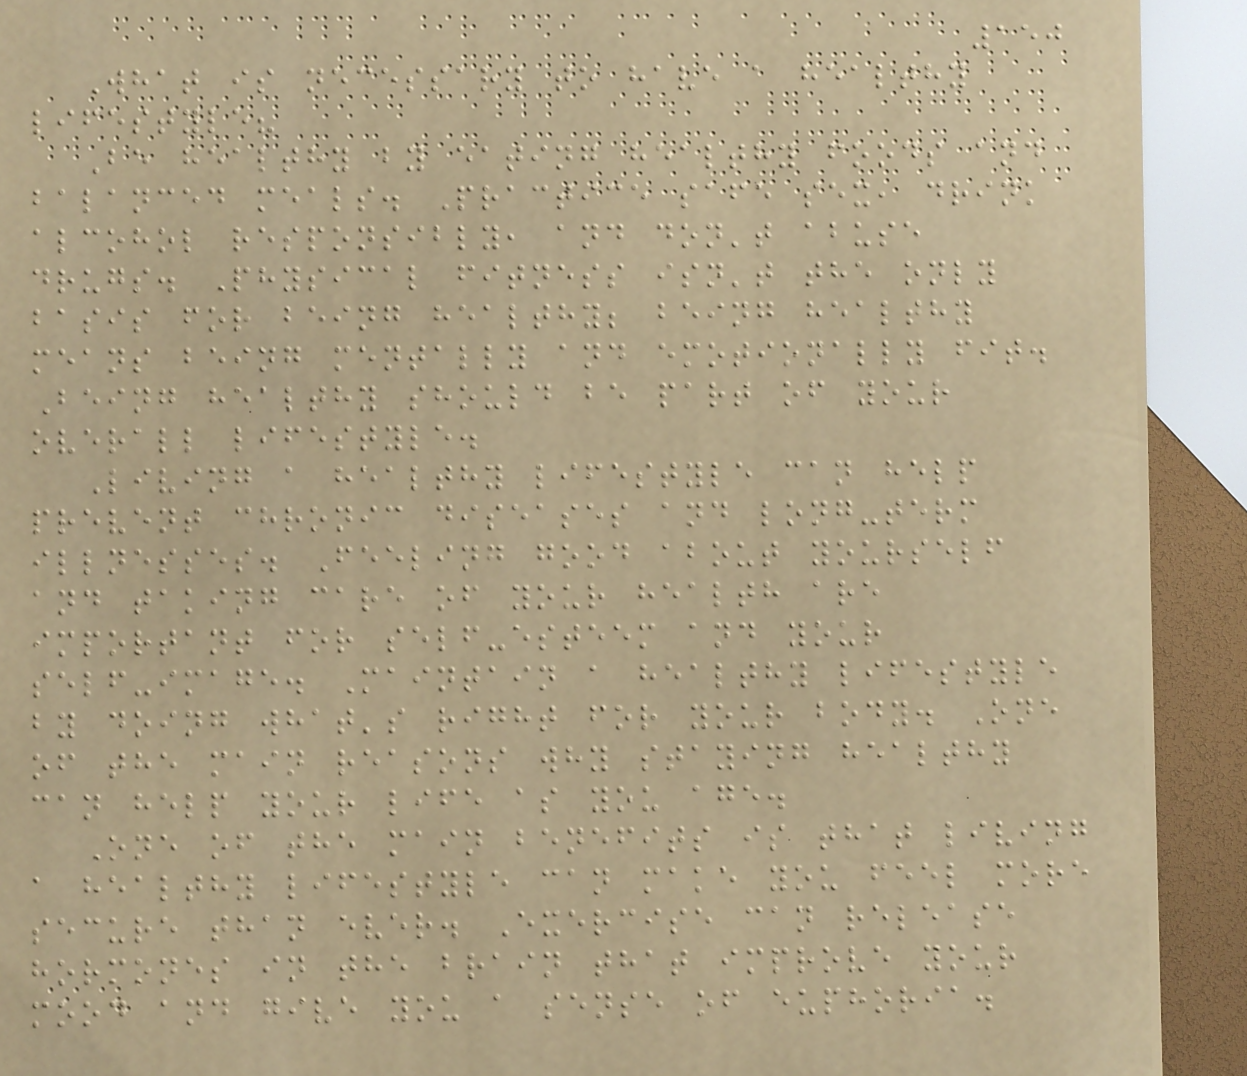150
What is necessary to have a healthy
lifestyle?
Be healthy by eating healthy foods and
balanced meals. Practice safe sex, drink
alcohol responsibly, and don't abuse
drugs. Physical fitness isn't the only
basis for being healthy; being healthy
means being mentally and emotionally fit.
Being healthy should be part of your
overall lifestyle.
Living a healthy lifestyle can help
prevent chronic diseases and long-term
illnesses. Feeling good about yourself
and taking care of your health are
important for self-esteem and your
self-image. Maintain a healthy lifestyle
by doing what's right for your body. One
of the main reasons why staying healthy
can help your life as you age.
One of the main benefits is that living
a healthy lifestyle can make you feel more
secure than ever. Exercise can release
hormones in the brain that improve your
mood and give you a sense of euphoria.
